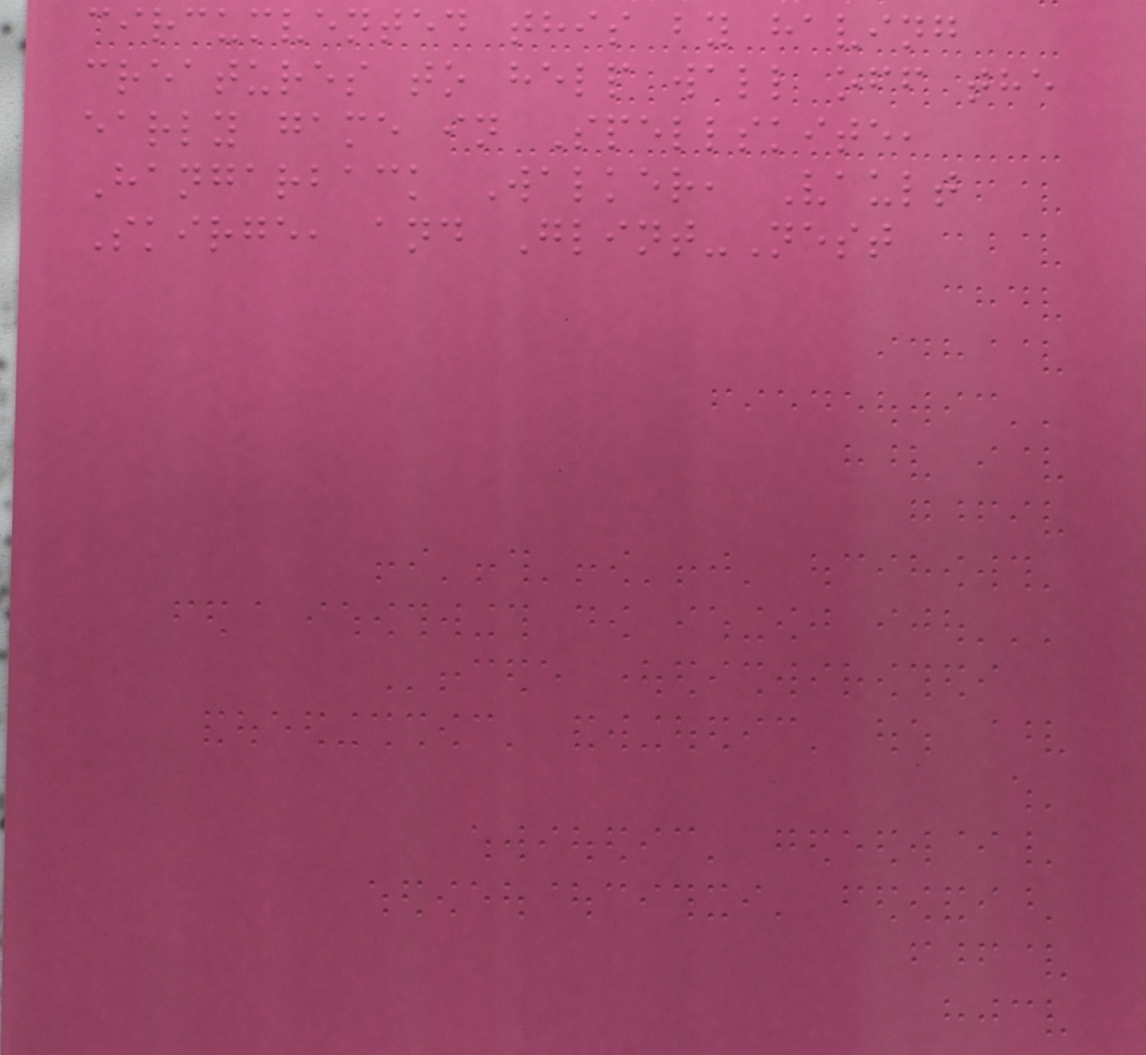circumvented this by having
creatures to help wall off the
early game in Spellskite,
Hangarback Walker, Vault
Skirge, and Glint-Nest
